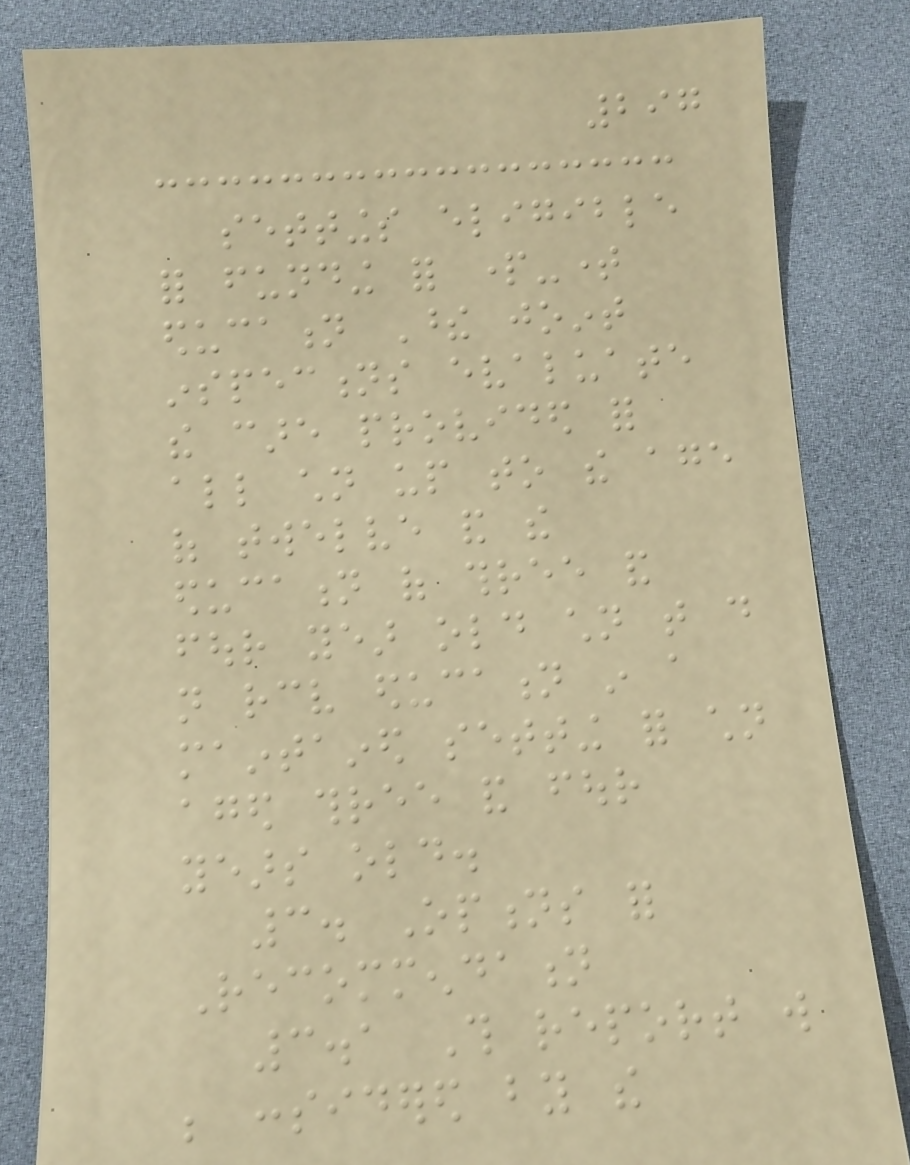297
settings eligible
for funding for part-time
education These joint
inspections evaluate
the care provided for
all children up to the age
of twelve and the
education of three and
four year old children that do
not receive education in a
maintained setting for children
aged three and four
years old.
3. Options for
Recommendation
3.1 This report will
be considered by the
